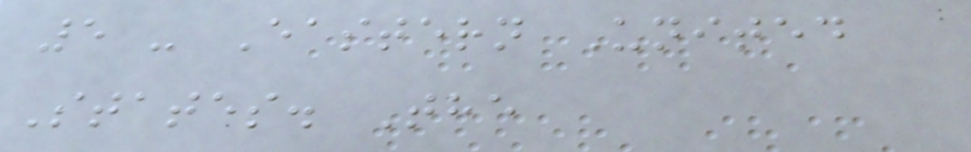5 - Eastern United
States. The
